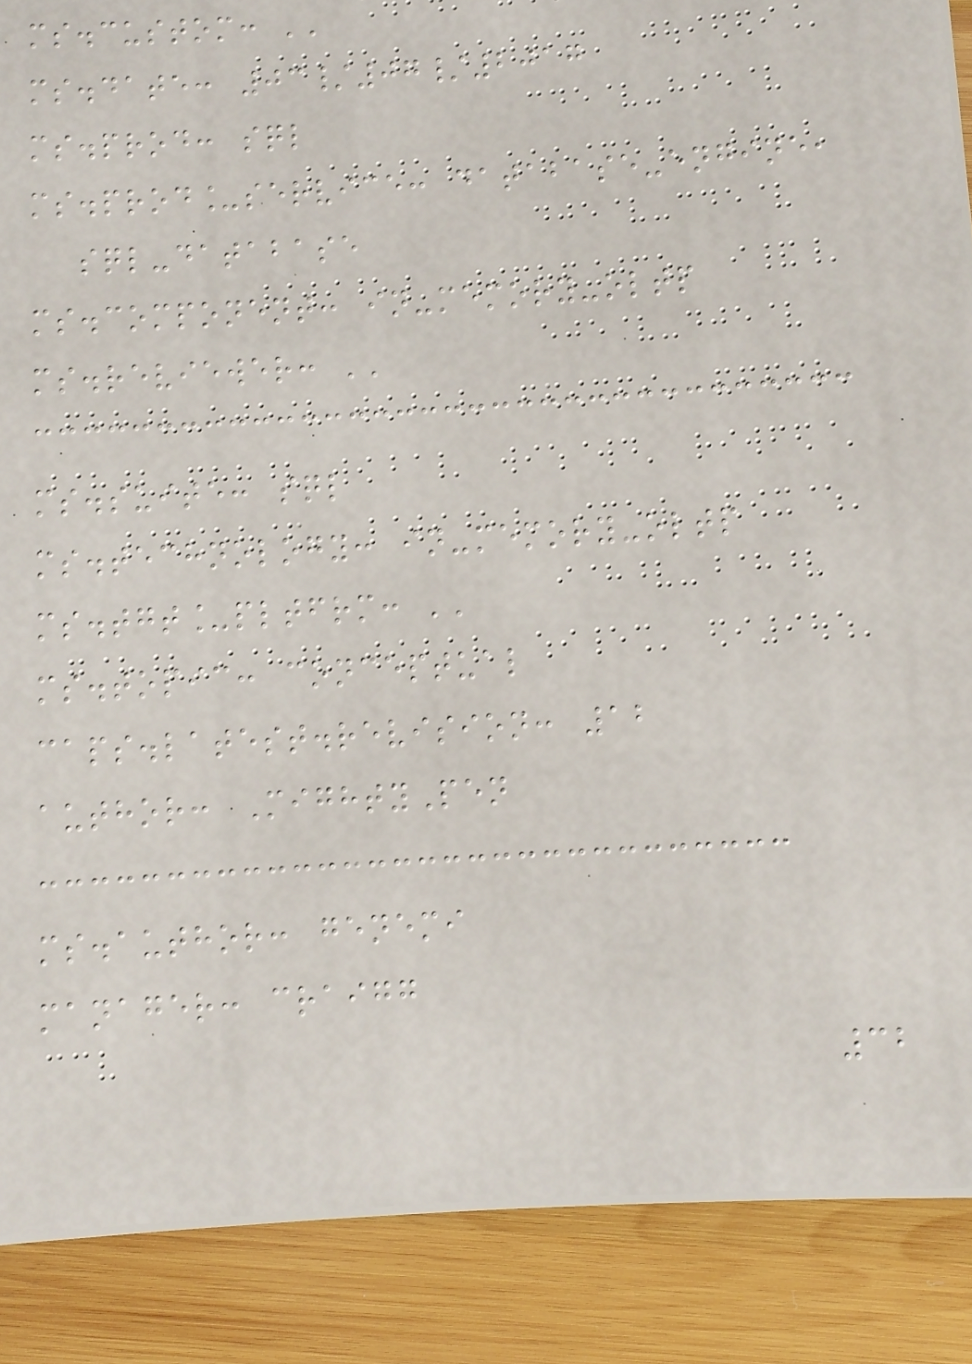ms.custom: ''
ms.date: 03/07/2017
ms.prod: sql
ms.prod_service: database-engine,
sql-database
ms.component: in-memory-oltp
ms.reviewer: ''
ms.suite: sql
ms.technology: in-memory-oltp
ms.tgt_pltfrm: ''
ms.topic: conceptual
caps.latest.revision: 12
author: MightyPen
ms.author: genemi
manager: craigg
32
